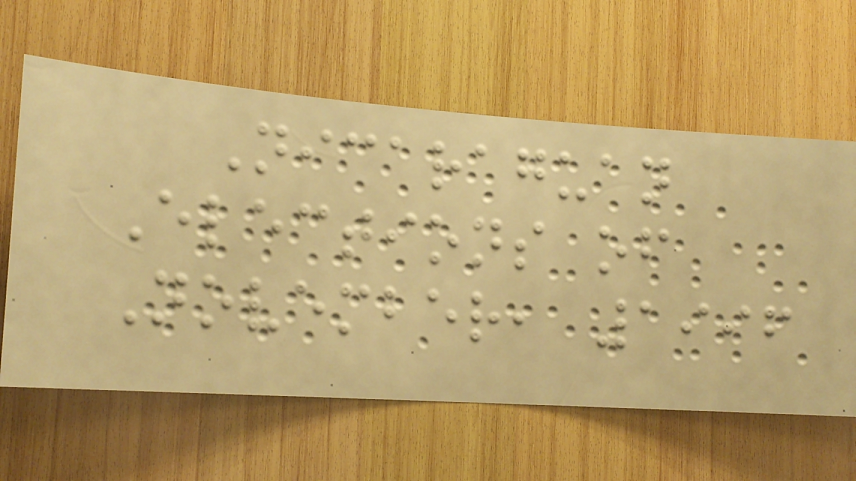Nicaraguan
Elections of
November, 1996
